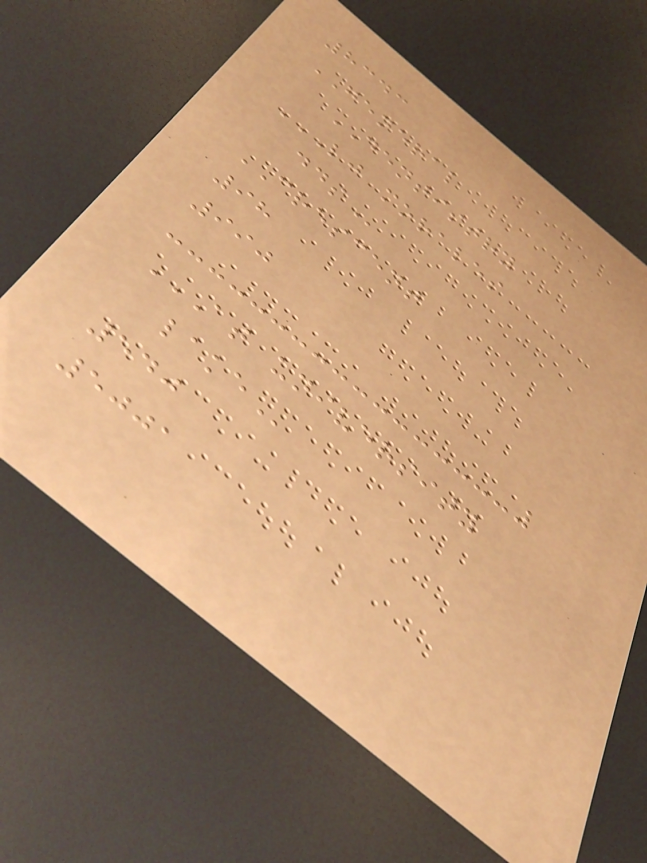8343
GENERAL
DENTISTRY
LJ MORALES
DDS
CRESCENT
98
990
AT UNIVERSITY
LAKE
540
5001
